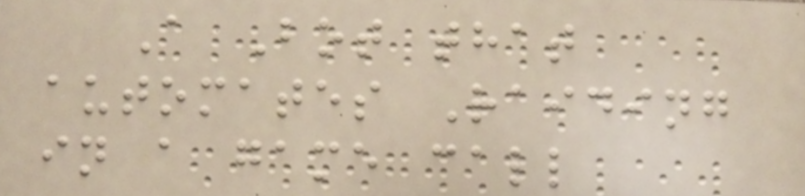A Bot that
automates Raiding
in a game call
